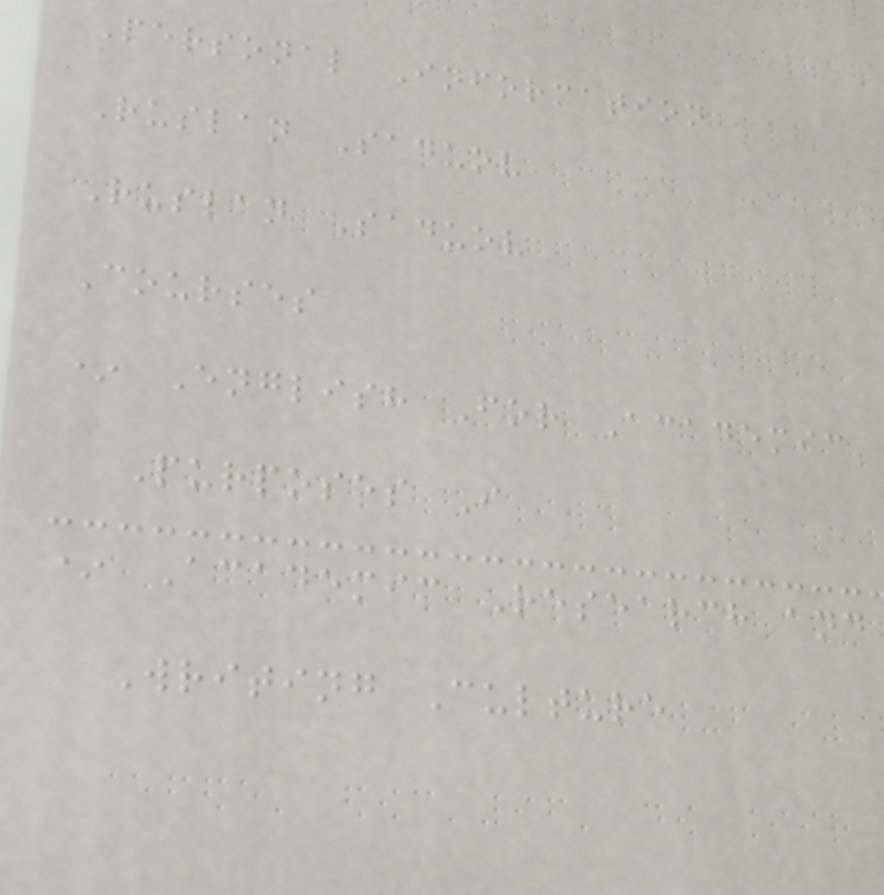Personal Information
Ruslan Saduov
Ruslan Saduov
Courses
* English For Academic
Purposes I
* Academic Research and
Writing Culture
